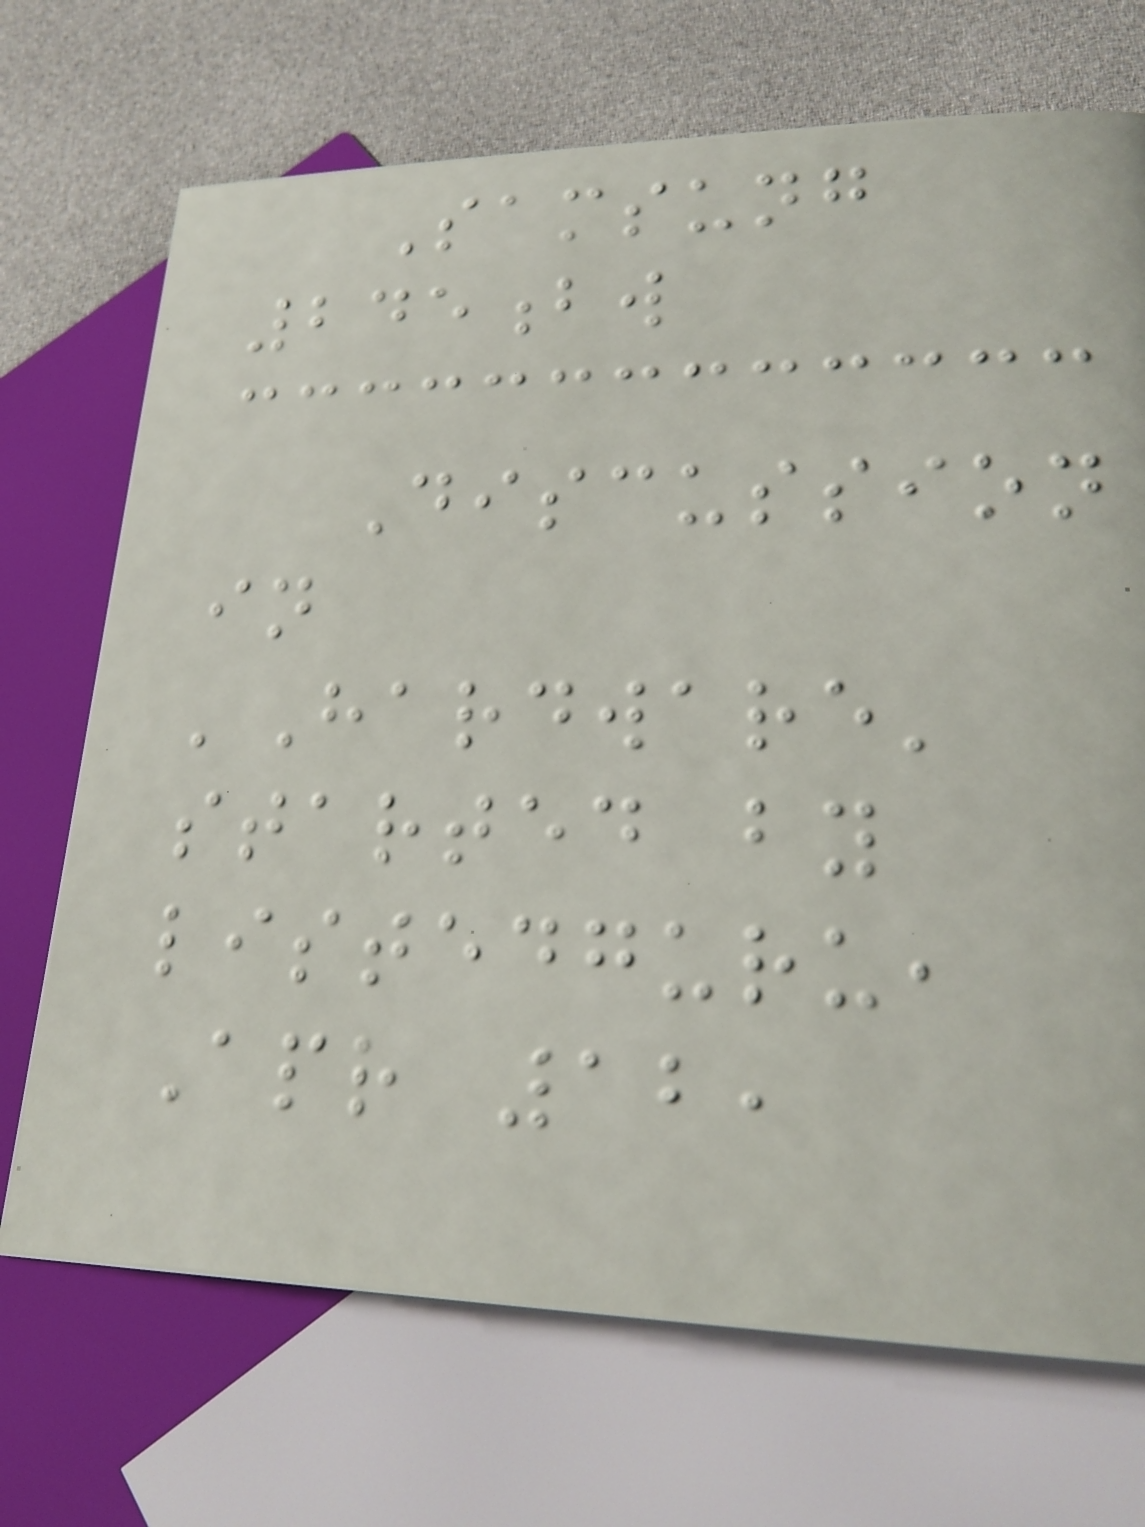Samsung
245bw
Discussion
in
'Hardware'
started by
listedguru,
Apr 12,
